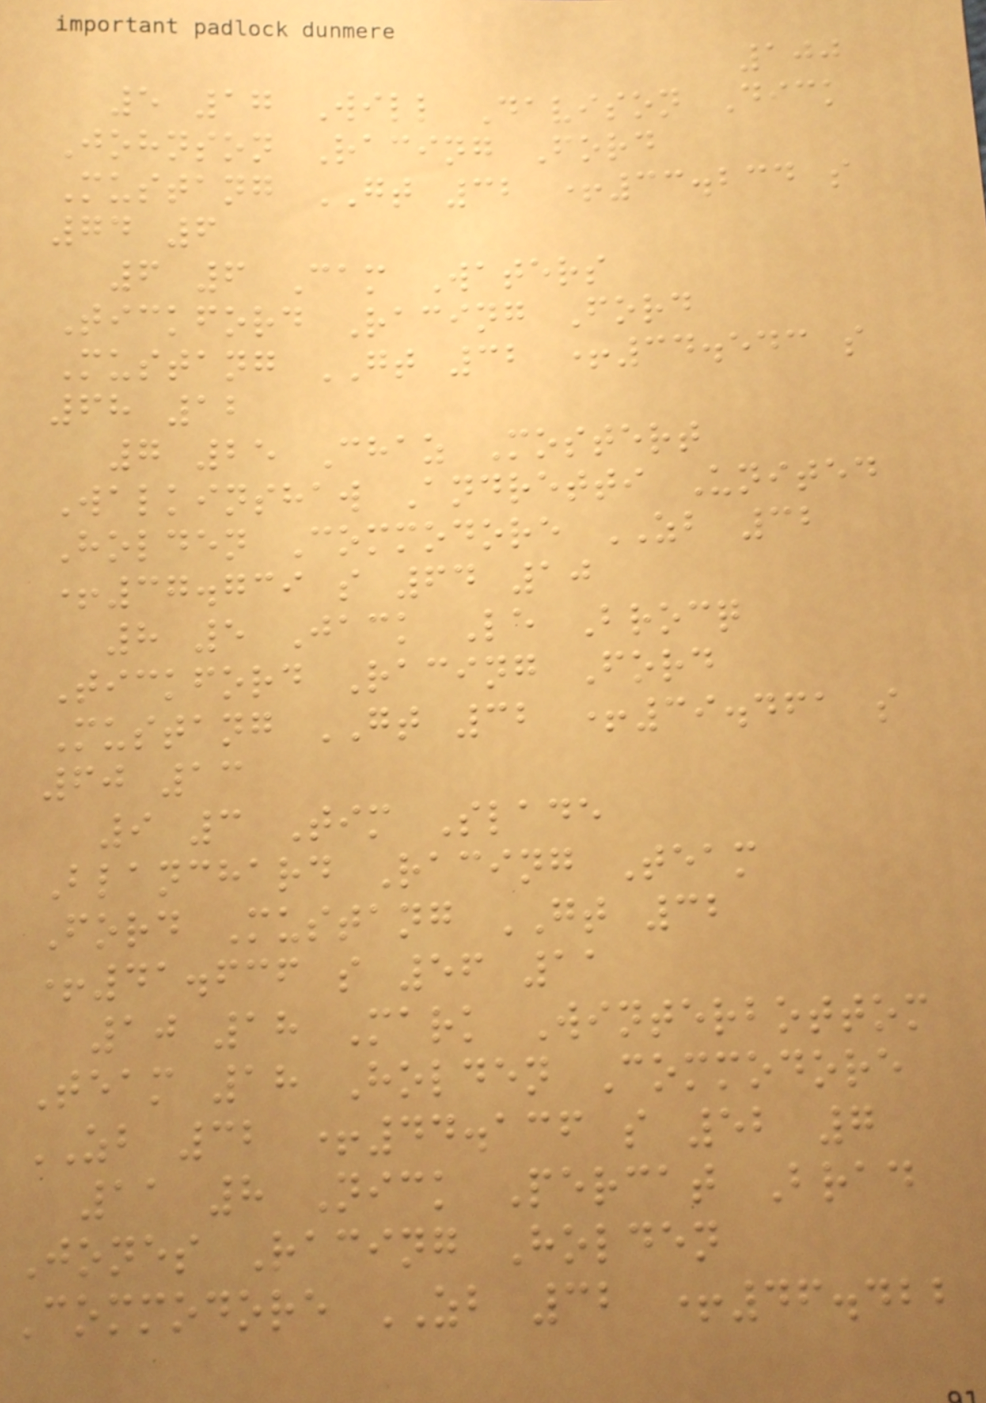100
5 17 Will Davison Dick
Johnson Racing Ford
Mustang GT 32 +33.234 s
74 6
6 6 Cam Waters
Tickford Racing Ford
Mustang GT 32 +34.543 s
68 12
7 25 Chaz Mostert
Walkinshaw Andretti United
Holden Commodore ZB 32
+37.739 s 64 10
8 5 Jack Le Brocq
Tickford Racing Ford
Mustang GT 32 +39.461 s
60 13
9 3 Tim Slade
Blanchard Racing Team
Ford Mustang GT 32
+41.636 s 56 11
10 18 Mark Winterbottom
Team 18 Holden Commodore
ZB 32 +44.136 s 52 7
11 8 Nick Percat Brad
Jones Racing Holden
Commodore ZB 32 +46.422
